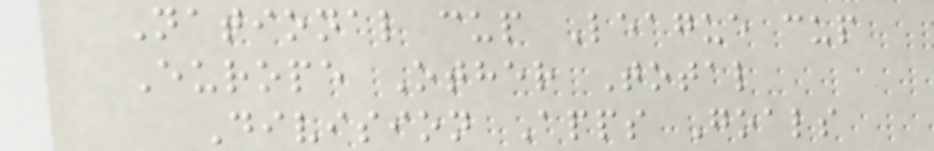National cup League cup
Europe Other Total
Division Apps Goals
